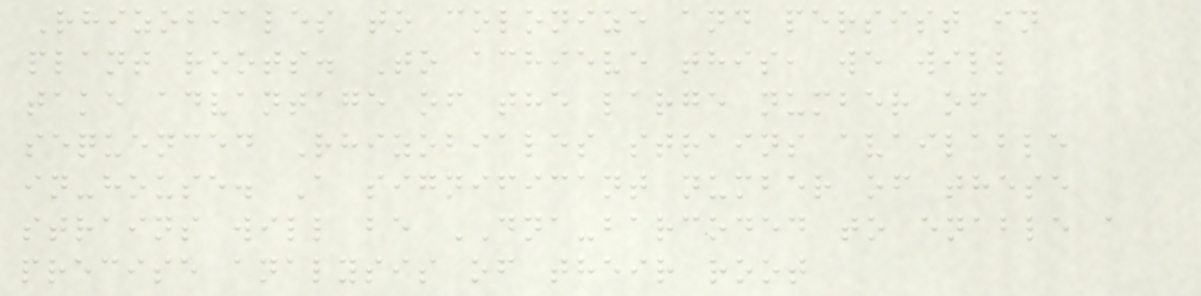Rhizobiales to colonize and persist in
plant roots. To achieve this, we will
take advantage of the large number of
sequenced Rhizobiales strains available
in-house. A significant number of these
strains will be DNA-barcoded to enable a
precise analysis of their root
